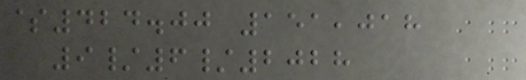$424.00 151,018
9/6/2028
